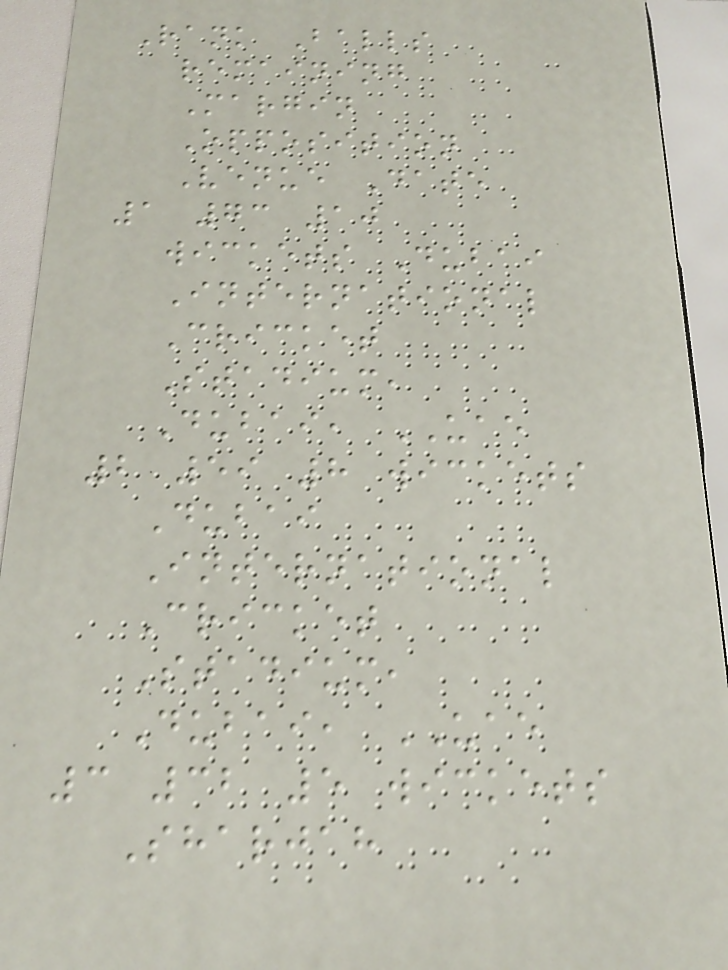Rank Balls
remaining
Margin
Opposition
Venue Date
1 73 10
wickets Dubai
International
Cricket
Stadium,
Dubai, UAE
2 59 8 wickets
Dubai
International
Cricket
Stadium,
Dubai, UAE
3 32 5 wickets
Sharjah
